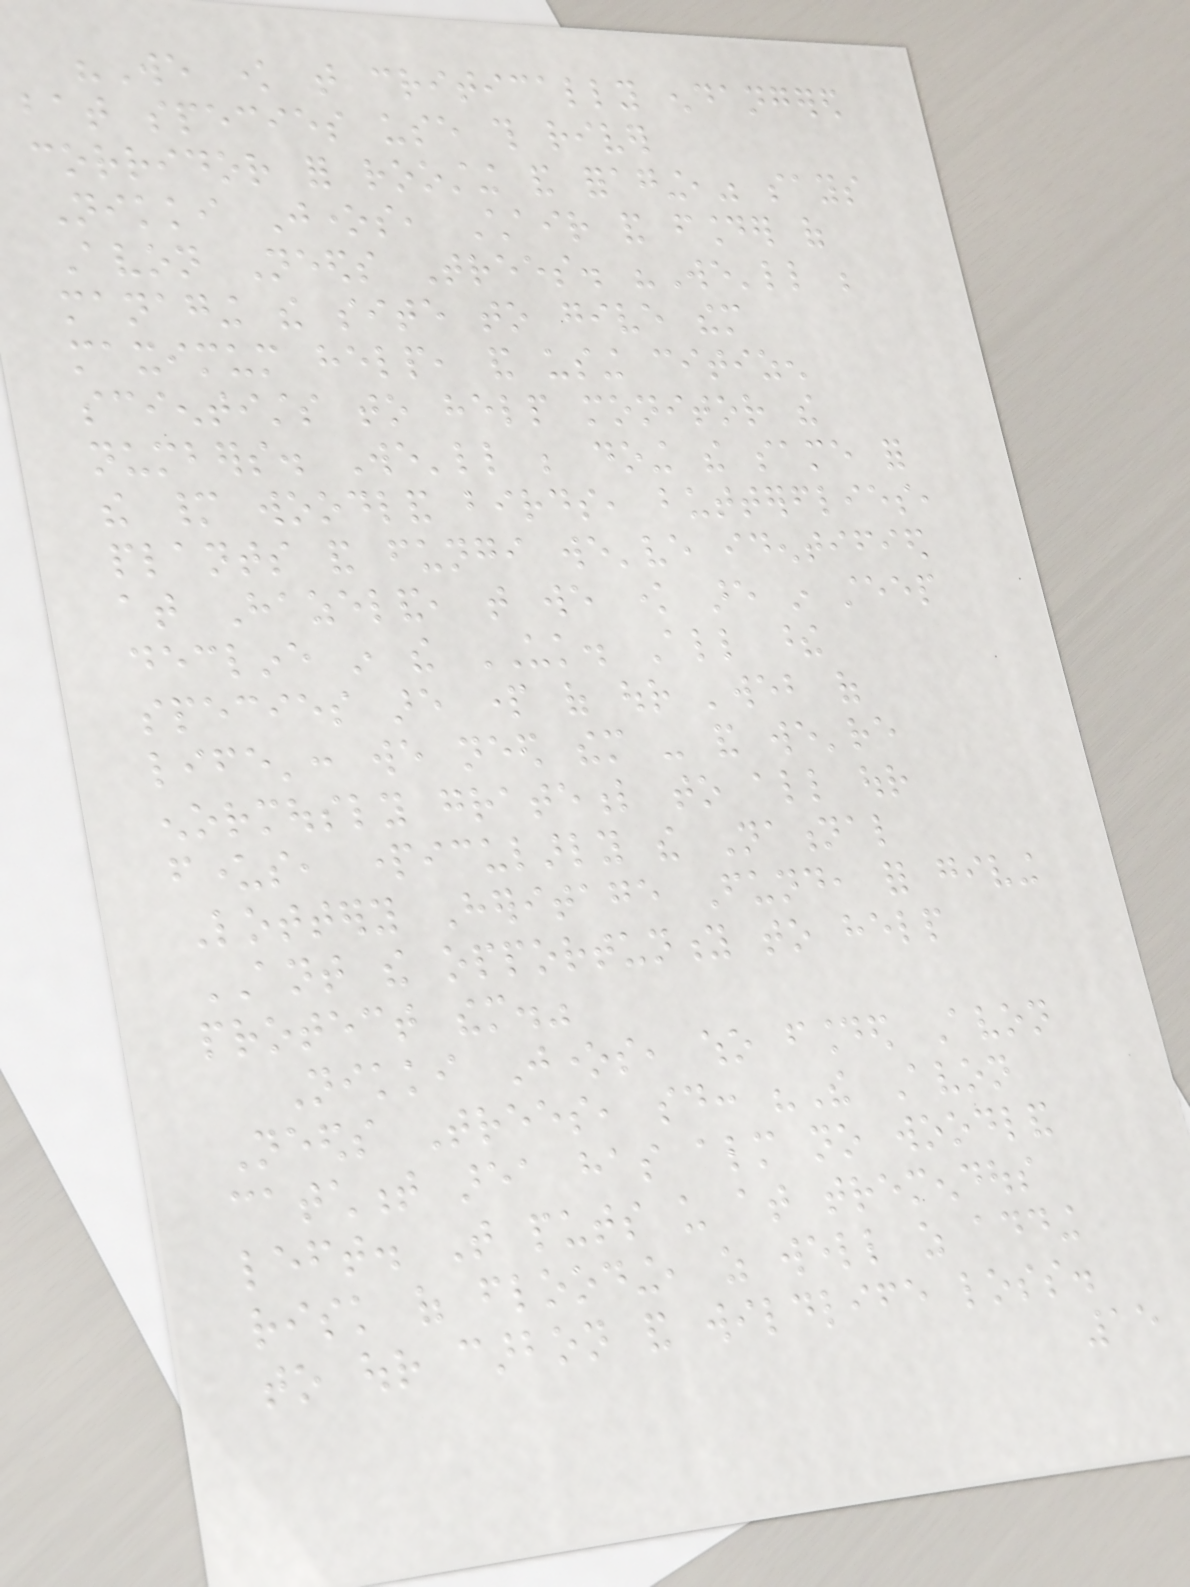"We know that critically endangered
bat species use this river
corridor for roosting and foraging," says
Nikki Jones, Chair and founder of
Avon Needs Trees. "We'll be
managing the site to give them
maximum help, and using citizen
scientists to help monitor the
numbers. We'll be doing the same for
the many woodland birds, butterflies,
plants and fungi we've identified
at Hazeland, that we know are in steep
decline in the UK. All these
species are part of our 'web of
life': we need them - and we're
enormously grateful to all our
funders, particularly the National
Lottery Heritage Fund, for giving
ANT the opportunity to help
protect them."
Nikki Jones, who founded Avon
Needs Trees, said: "The Avon
catchment area has almost no woodland
left. That puts us at tremendous
risk of flooding, as well as adding
to our carbon and wildlife loss.
15
